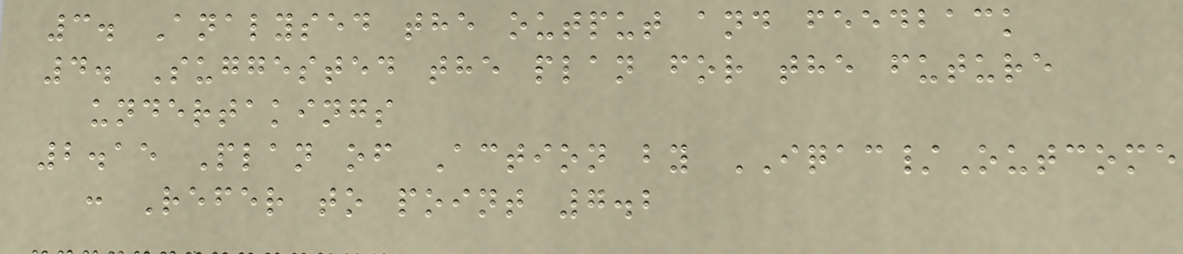3. Analysed the output and feedback
4. Suggested the plan for the future
undertakings
2.15 Plan of Action by IQAC/Outcome
: Refer to point 7.2
